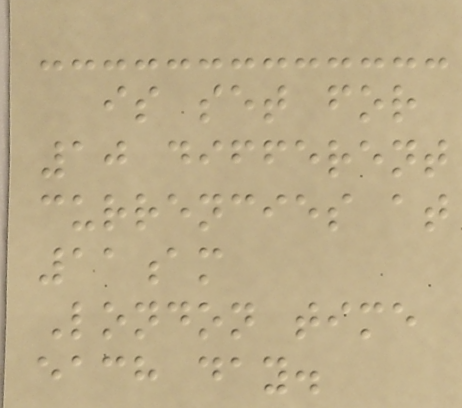is set for
10 different
currencies at
11am
London time
each day.
